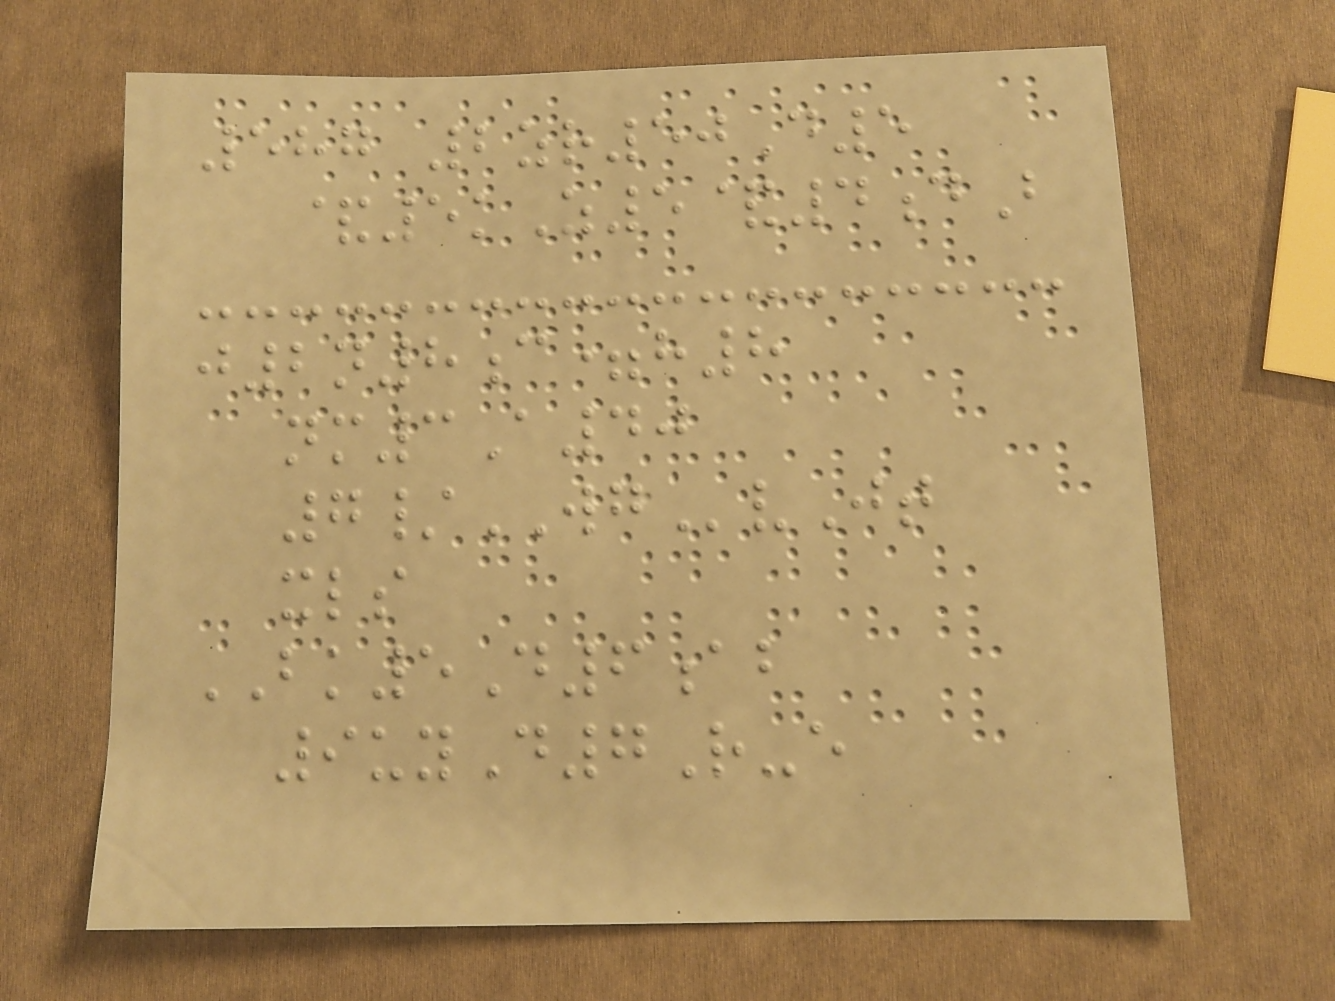587 2zr50D5
&5kZ5&4dB
j2n8c=h8
nm3A40
7/WGvJt
xls
BK5D6ab
9uyD7R-e
